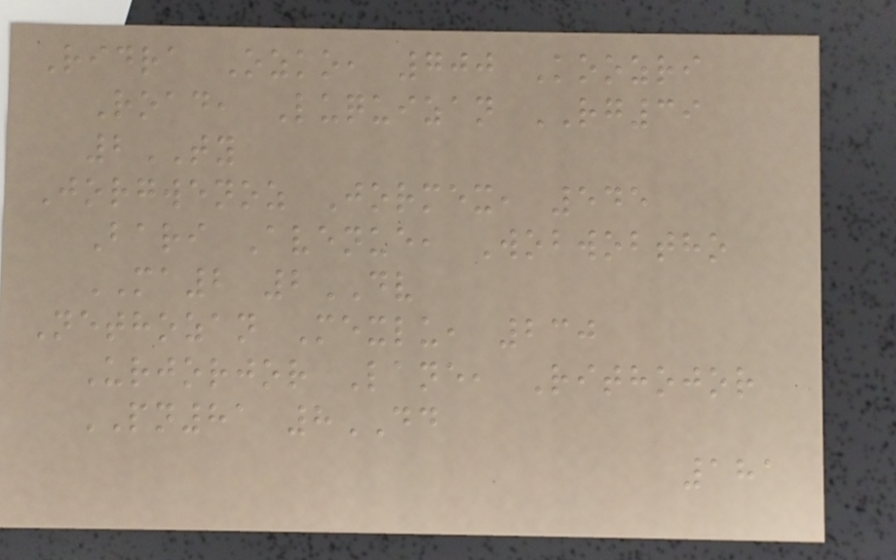Ridra Ozko, 700 Koozri
Road, Luquizan RG39
2TY
Jorgwenoz Jormex, 545
Bari Avenue, Wobwobtho
MA2 2DV
Nethozan Mexlu, 230
Urjorjor Lane, Rithojor
PN81 8DD
181
